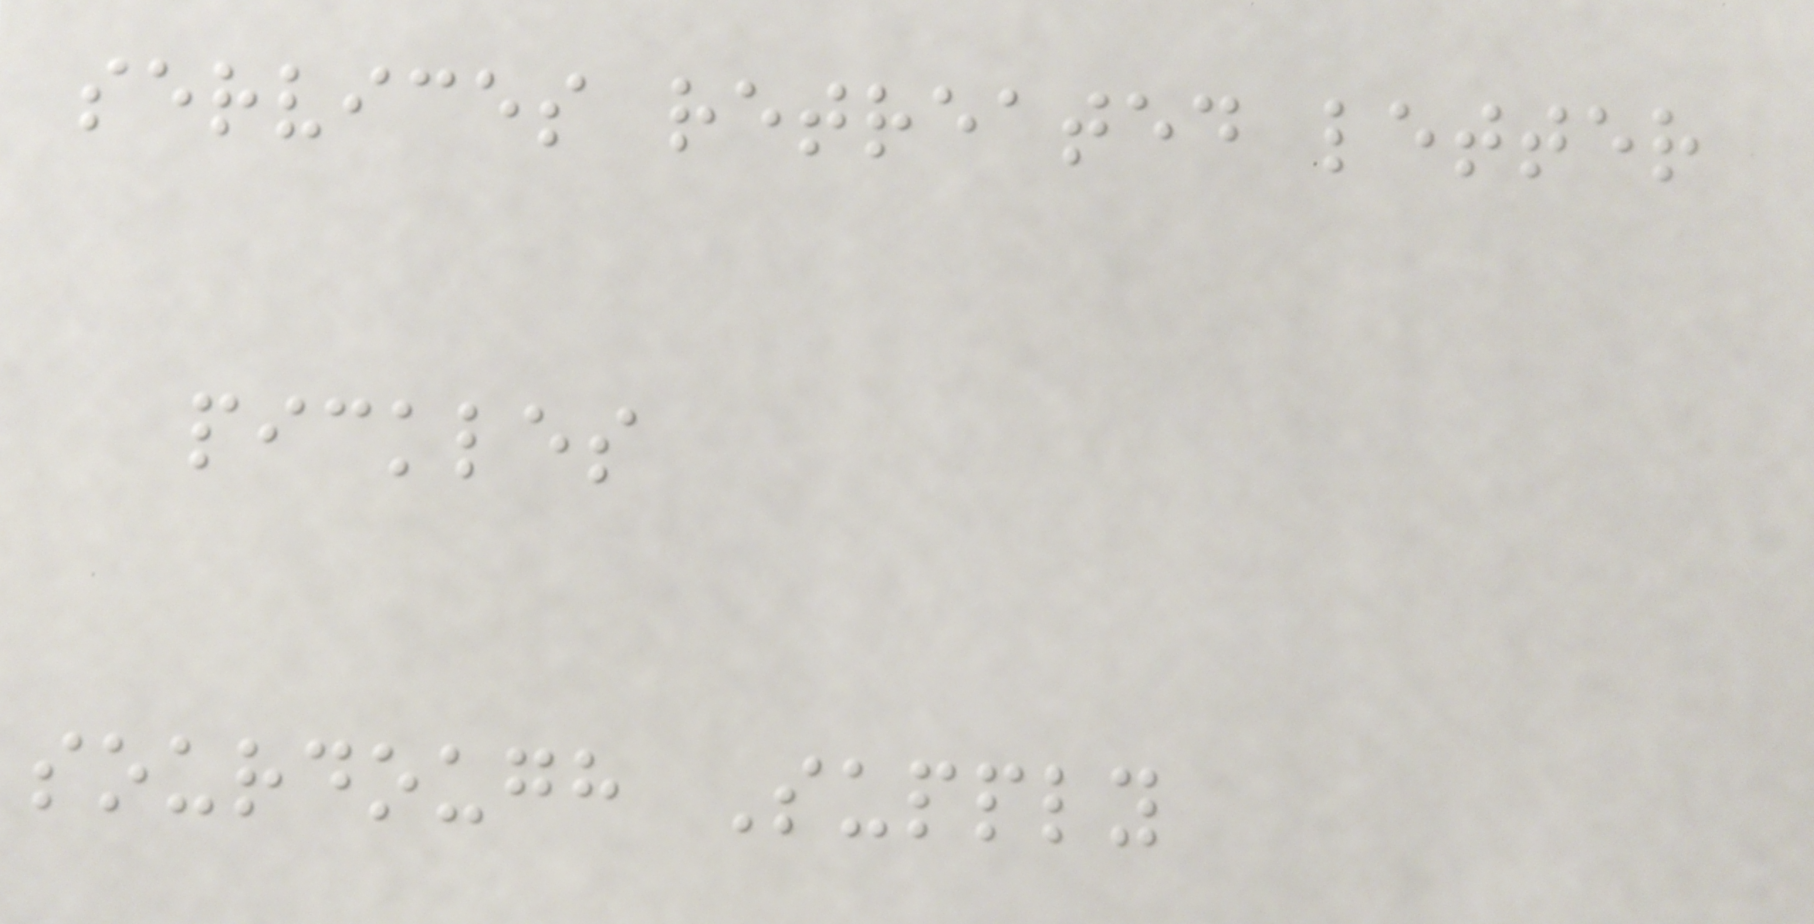services retreated letter
pickles
sourdough Supply
